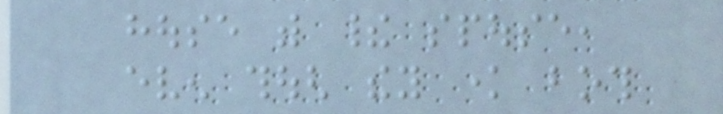house with their spouse,
even though they know both
